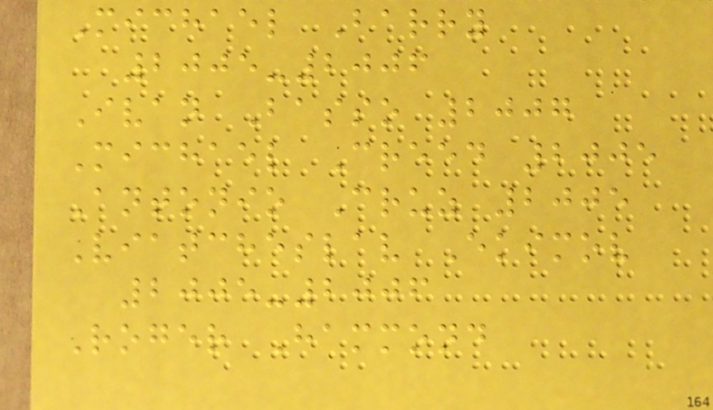Michael Barry
2005-2006
Ivan Basso 2007
Michael Creed 2005
Antonio Cruz 2005
Viatcheslav Ekimov
2005-2006
Roger Hammond
